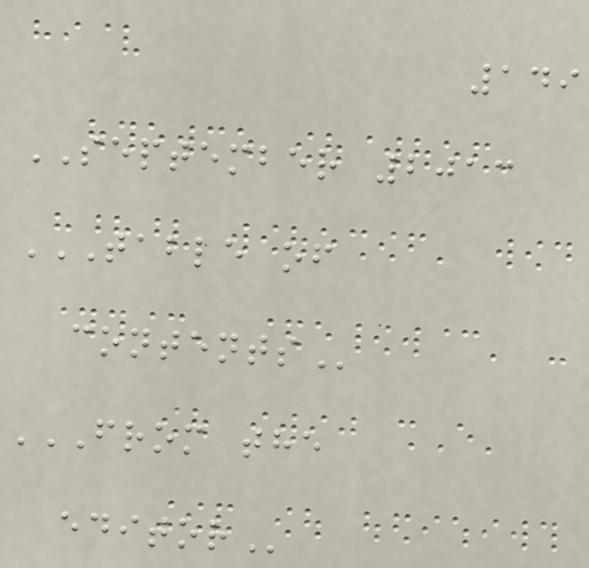149
SEPTEMBER 2013
TABLE OF
CONTENTS
FROM THE
EDITOR
